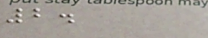2.
